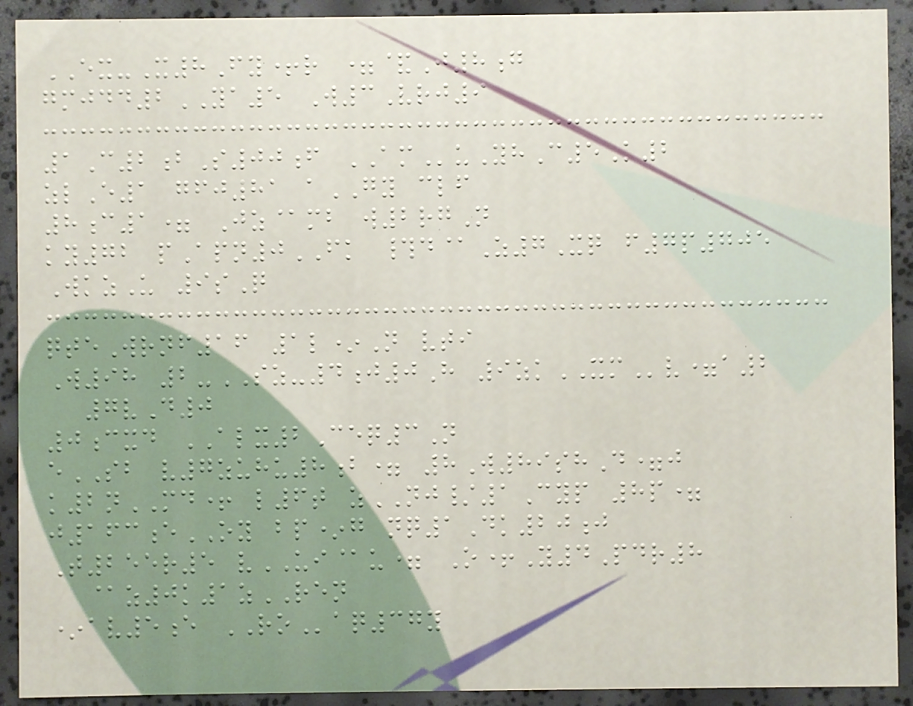EX-X8Fy+r =&J8g
gmjdd2YA5 W3Vrj9
1C2bS00f AMuYhC5K2
zlE1 gfj81 aGY clf
8c1= Jz@mb w2rgN
ky72 pApn0FK #d@Z7Xq f7p705
WkzU 9sQ
qteWrnf16 1l*N vti
W98 2-SZ-4j0H 9zkXMv=a2
7vD0
0cxd ALX2Ceq3N
eSB v7zuhu8b= 8W89shD=j
k2nMD+ l6t zNJ/1Cyp 8p=
j163eOY bp*g nq1Dk20j
T255r5 vUI@u= O+Y4Pdr8
@z0k1zREN
*av5e ROaq37y
